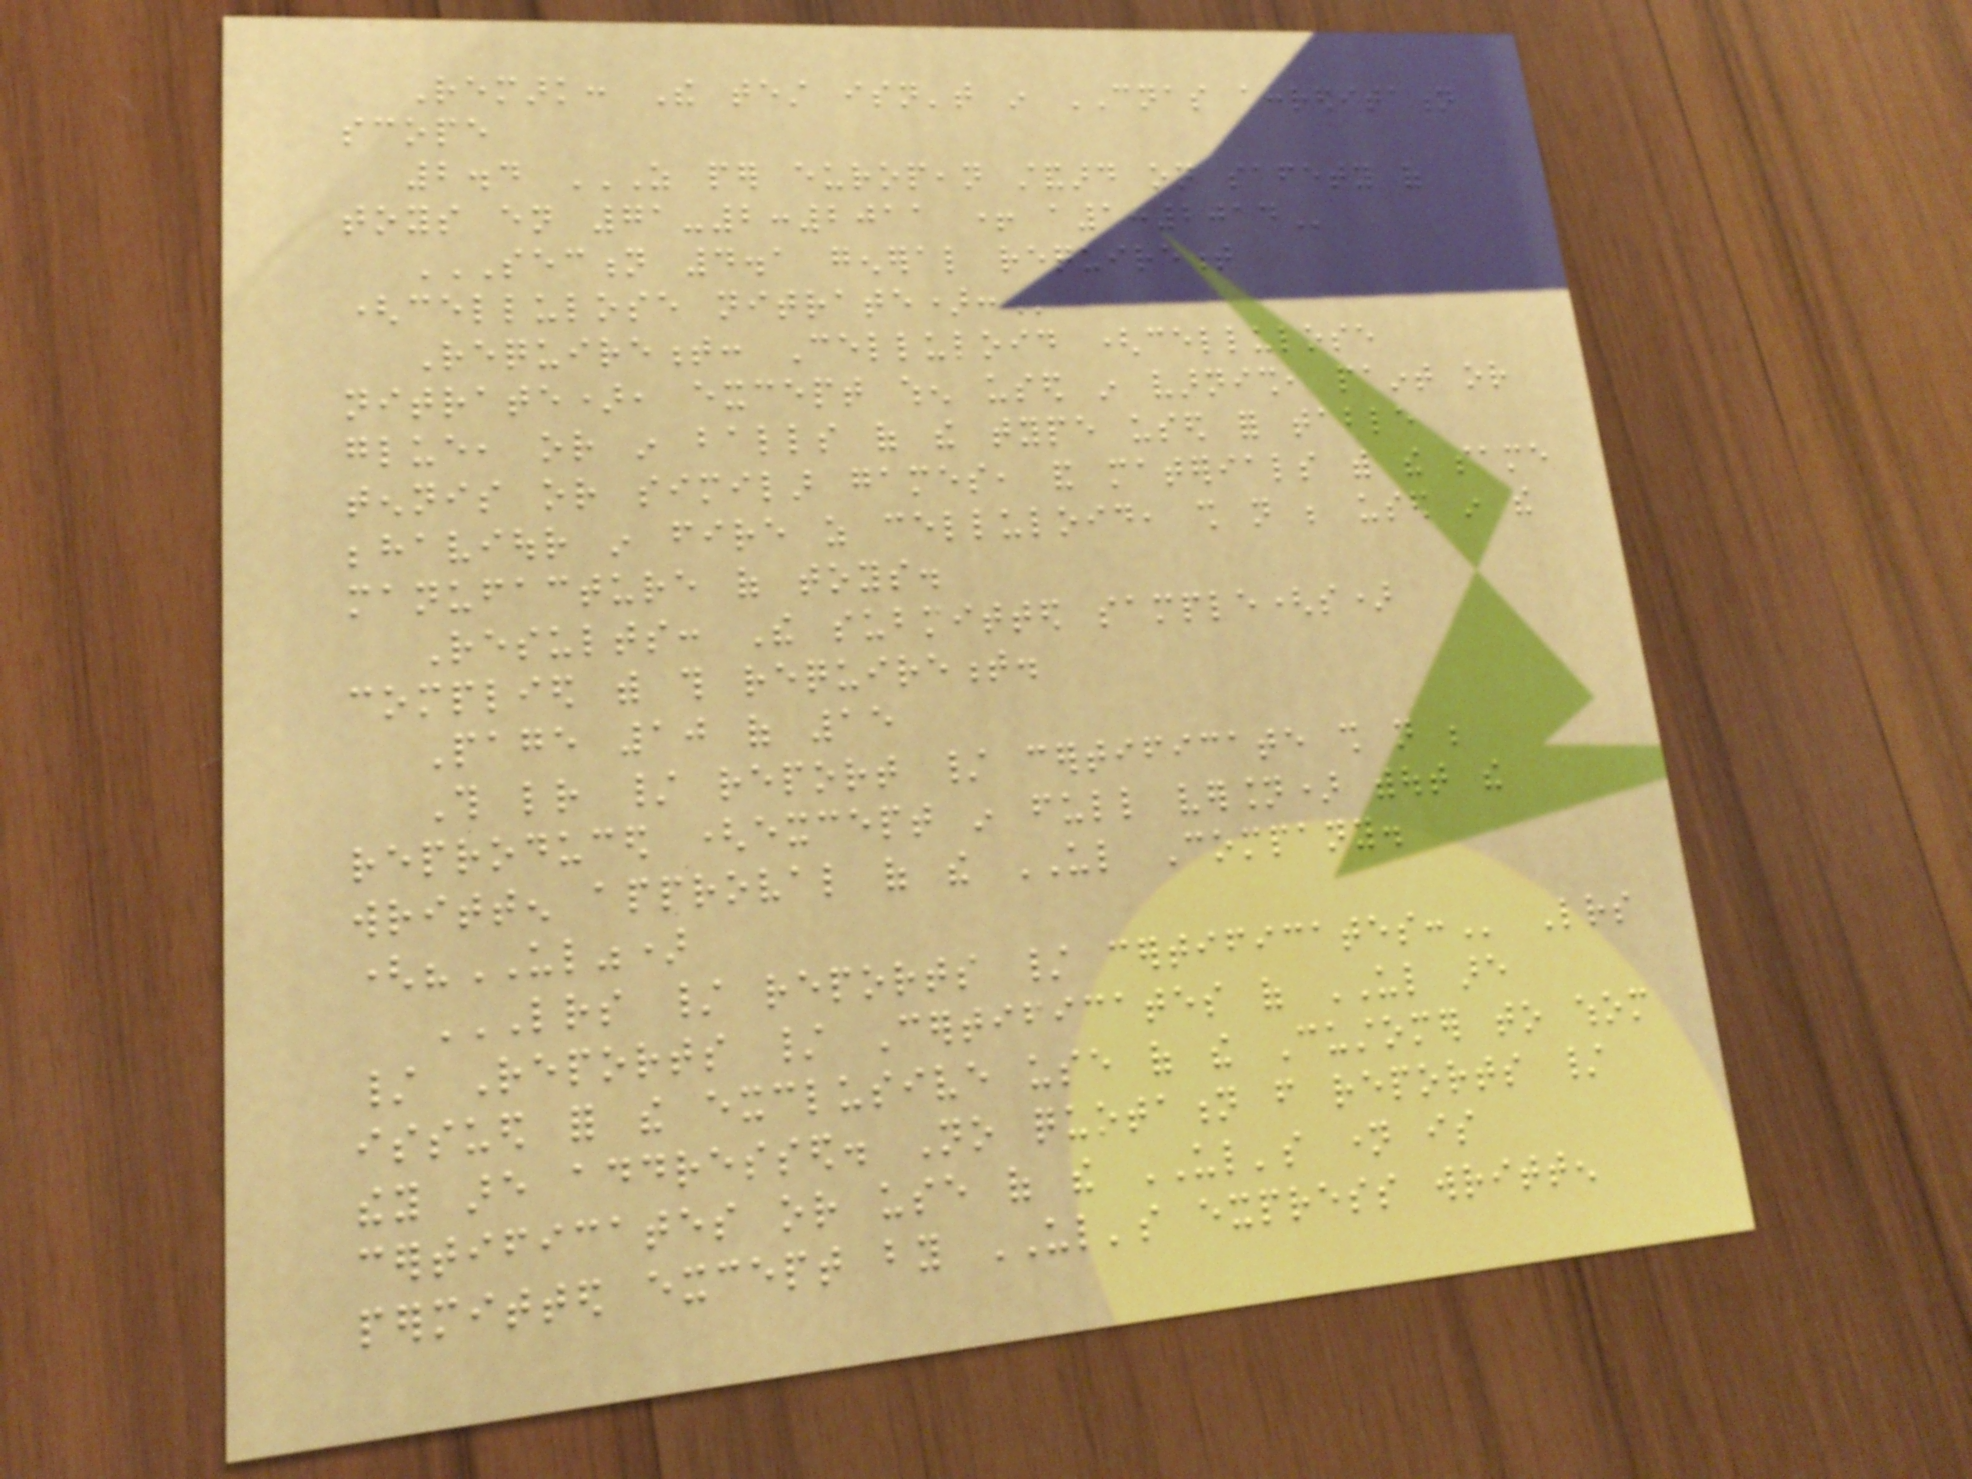Remark: The test isn't in CNAS accreditation
scope
2.4 AS PER EUROPEAN STANDARD ON SAFETY OF
TOYS EN 71-2:2011 + A1:2014
SECTION 4.1 GENERAL REQUIREMENT
(CELLULOSE NITRATE):
Requirement: Celluloid (cellulose
nitrate), except when used in varnish, paint or
glue, or in balls of the type used for table
tennis or similar games, and materials with the same
behaviour in fire as celluloid, shall not be used in the
manufacture of toys.
Results: The submitted sample(s)
complied with this requirement.
Page 10 of 15
This letter / report / certificate shall not be
reproduced (except in full version) without the
written approval of the UL Company.
("UL")
LETTERS / REPORTS / CERTIFICATES: Letters
/ Reports / Certificates of UL are
issued for the exclusive use of the Customer to whom
they are addressed. No quotation from reports /
certificates or use of the UL's name is
permitted except by UL's express written
